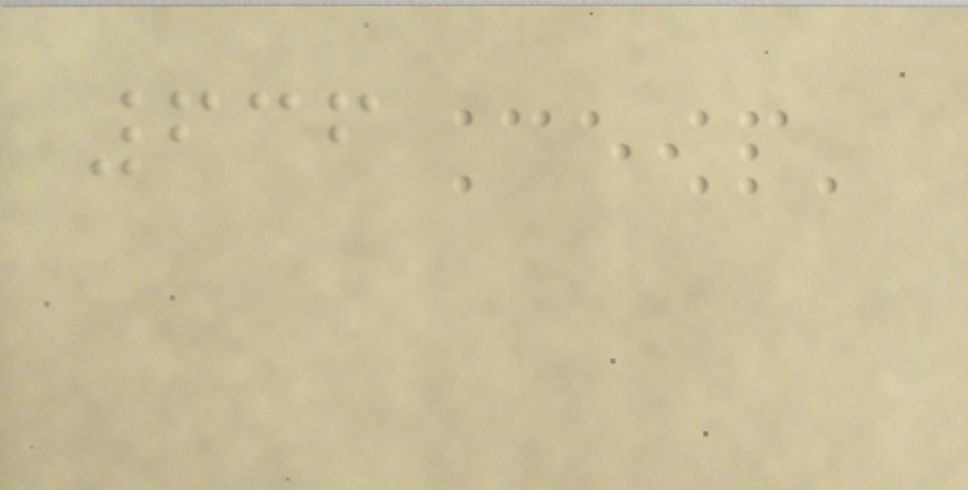636
